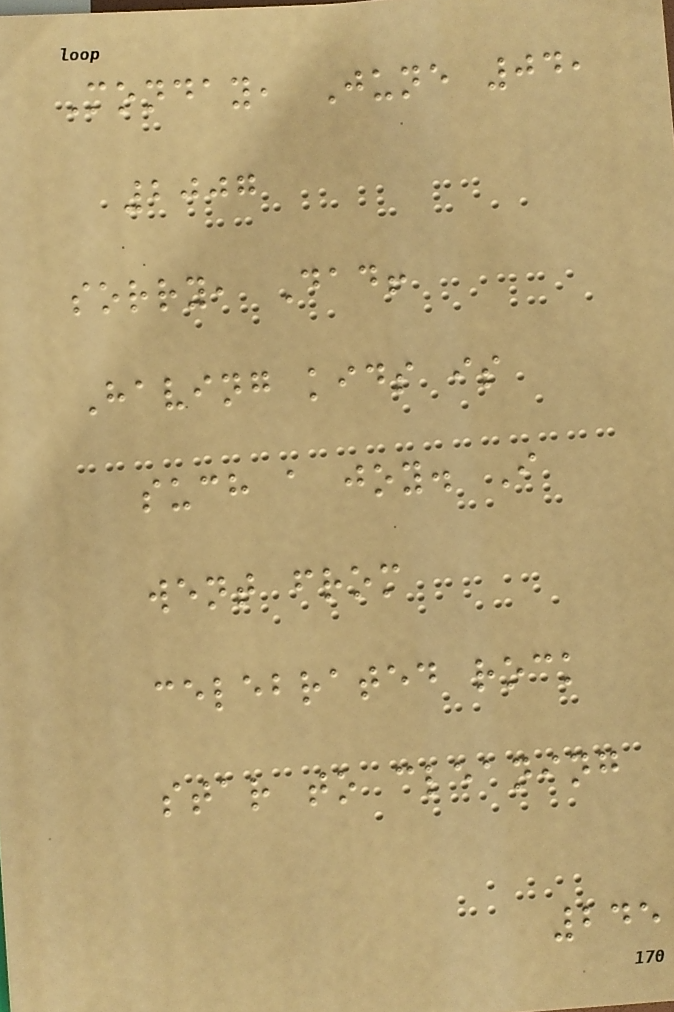Monday, June 04,
2007
sorry, Dad!
Having kids is
such a joy. I
went from
celebrated rock
star to cleaning
245
